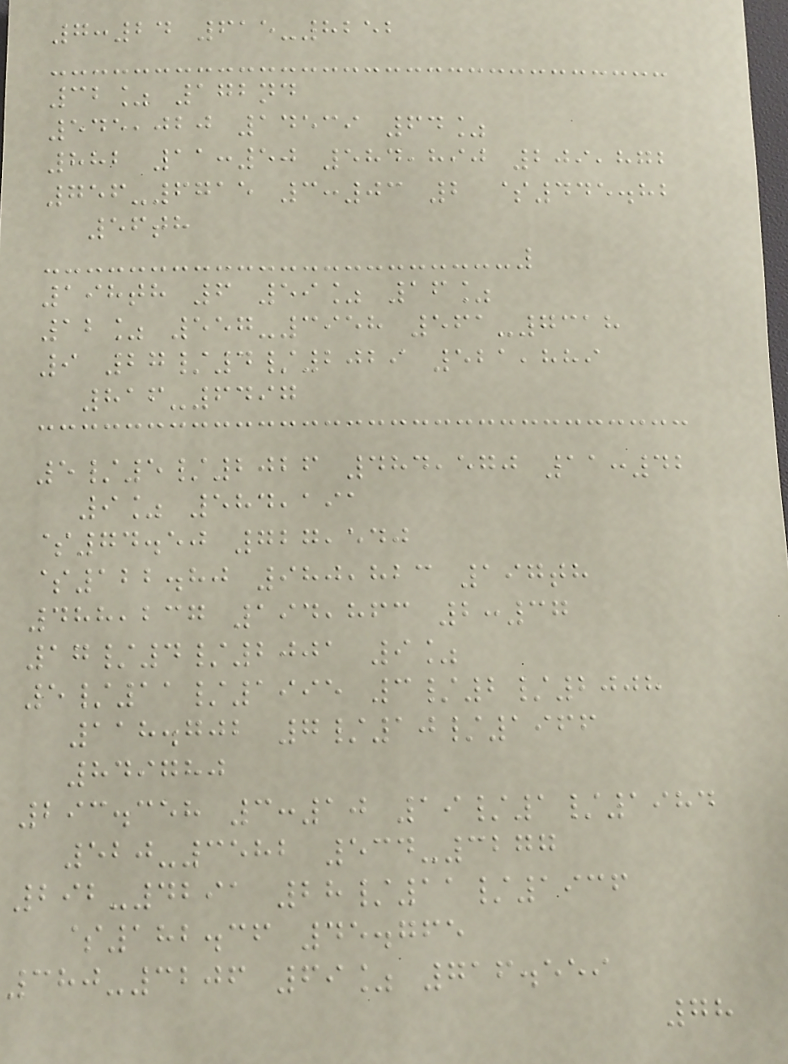7:24 615-8252
32% 172nd
545,020 14539 64%
882 11:50 584,890 209,872
756-6715 3:03 2 $445.82
56th
198th 6 59% 16%
12% 557-3958 561-7318
9 27/4/2029 521,889
816-6497
5/5/2026 484,570 11:42
9% 584,191
$74.50 727,540
$122.80 980,823 197th
488,237 194,863 2:37
17/4/2001 9%
5/11/1995 3/2/2008
118.702 7/10/1966
849780
293.358 3:10 19/1/1984
520-3582 534-3277
292-4291 28/11/1936
$182.36 45.765
380-3206 69% 716.559
78
